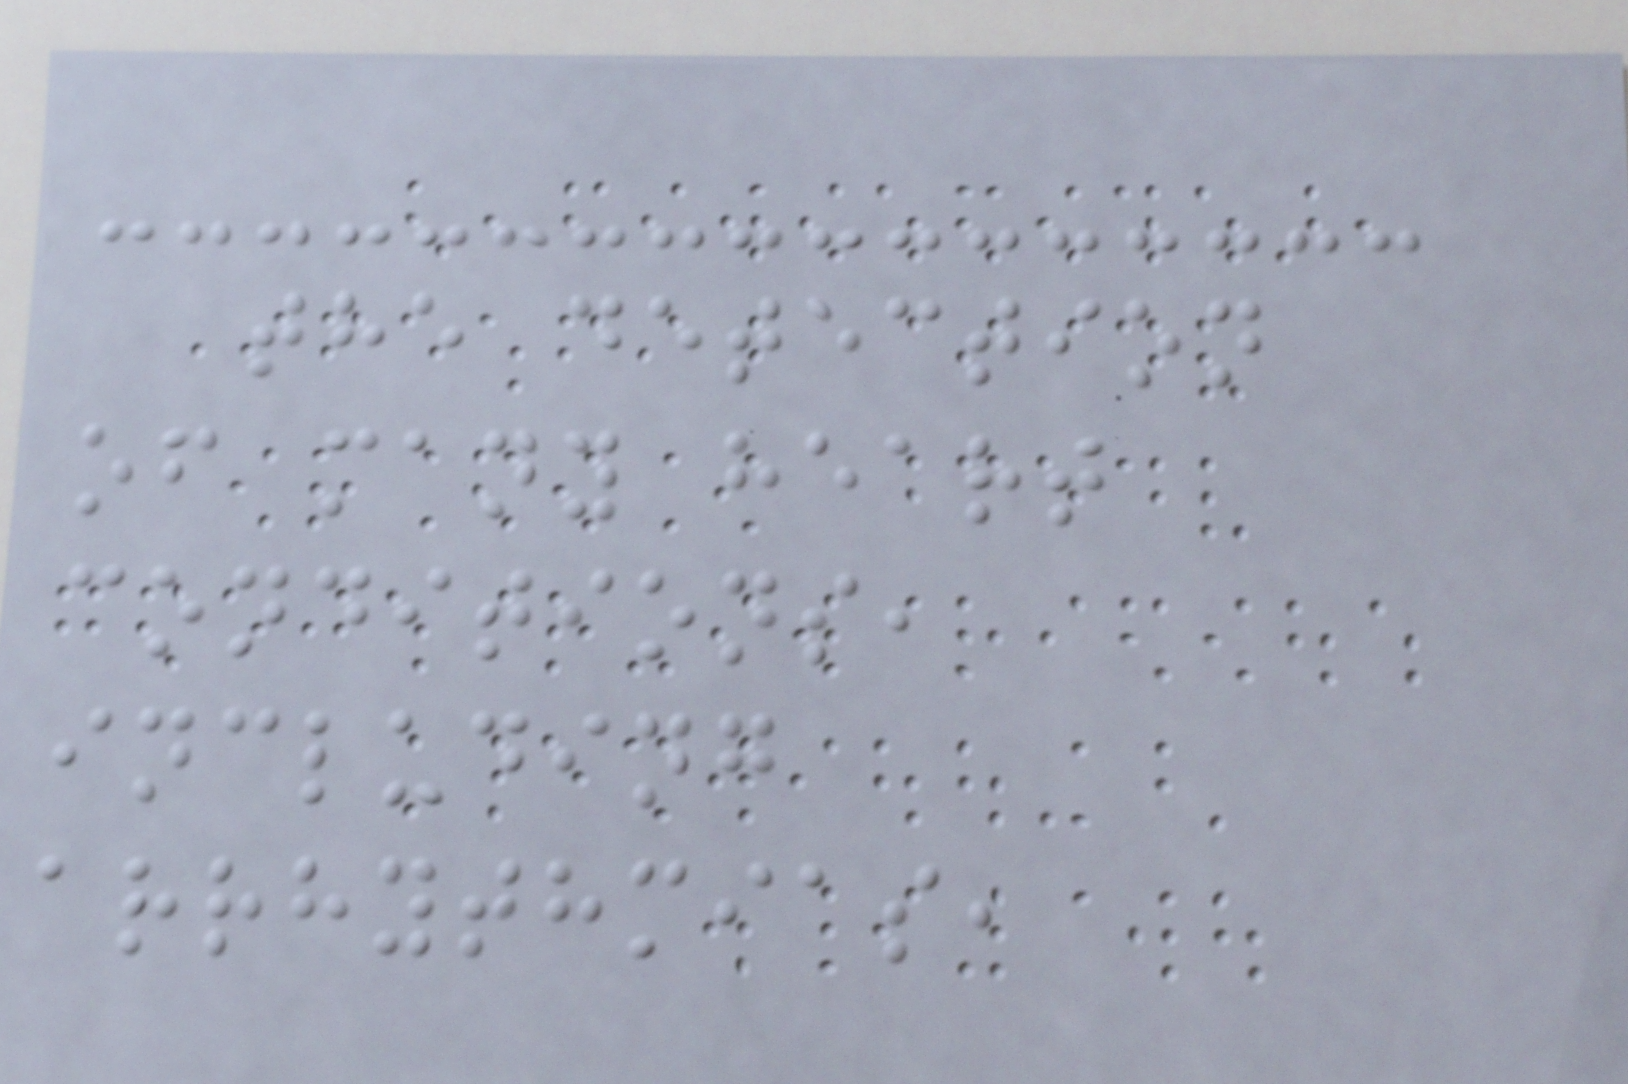the detection
of many heart
conditions,
including
arrhythmias,
